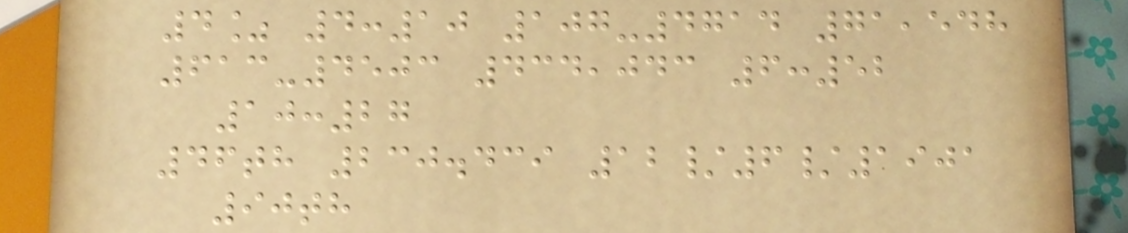4% 4:10 107-4714 71,548
613-4503 434,043 6:52
10:27
46th 230.439 12/6/1901
90th
